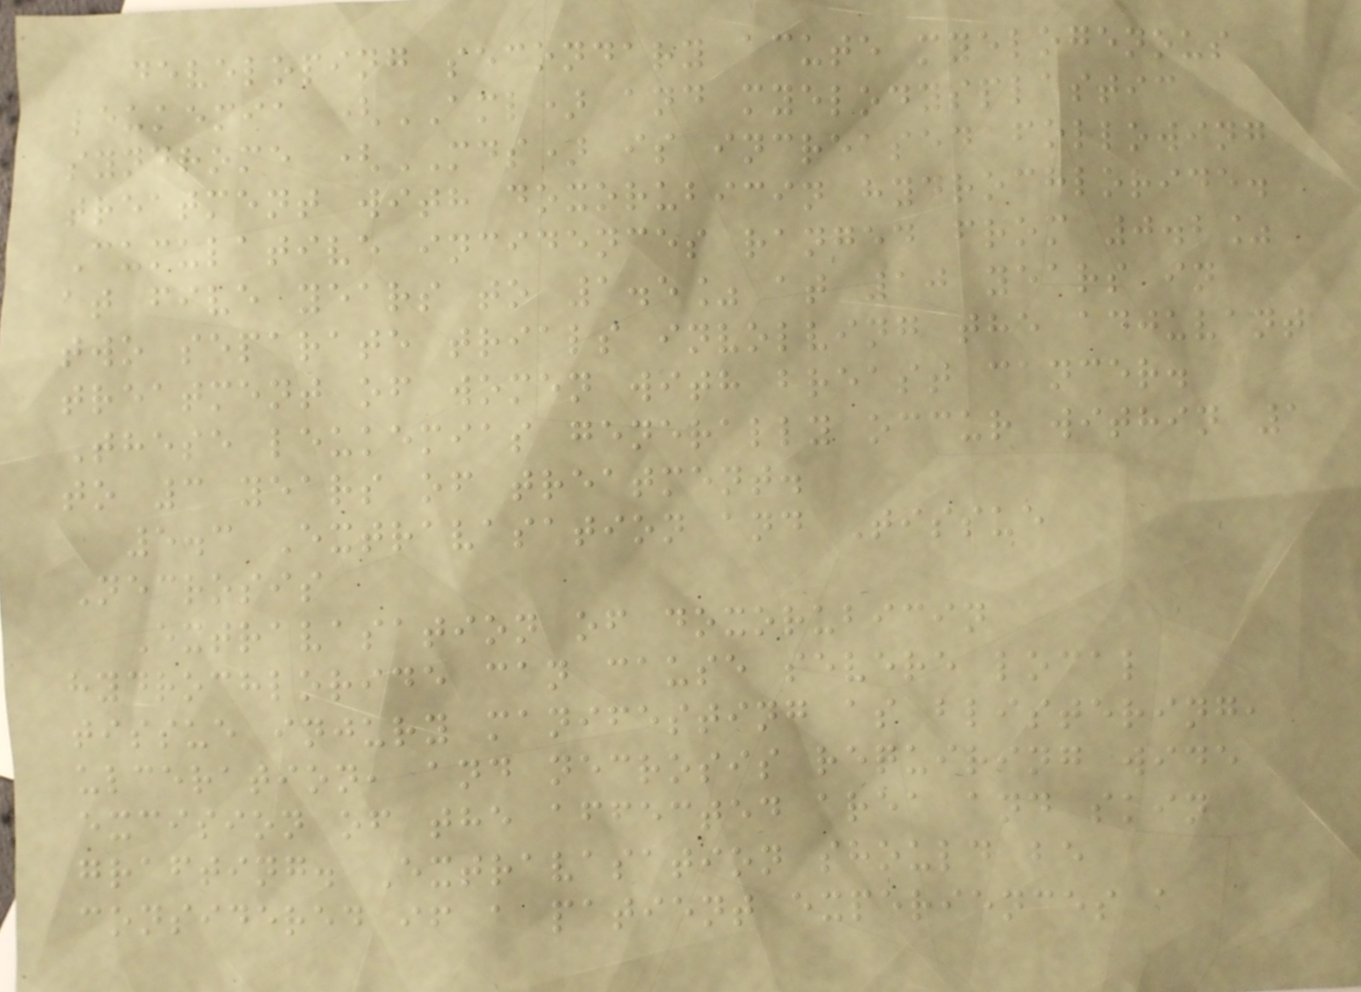developing secondary acute myelogenous
leukemia (AML) and myelodysplastic
syndrome (MDS) is increased following
treatment with doxorubicin hydrochloride.
Cumulative incidences ranged from 0.2%
at five years to 1.5% at 10 years in
two separate trials involving the adjuvant
treatment of women with breast cancer.
These leukemias generally occur within 1
to 3 years of treatment.
5.3 Extravasation and Tissue
Necrosis
Extravasation of doxorubicin
hydrochloride can cause severe local
tissue injury manifesting as blistering,
ulceration, and necrosis requiring wide
excision of the affected area and skin
grafting. Extravasation should be
considered if a patient experiences a
